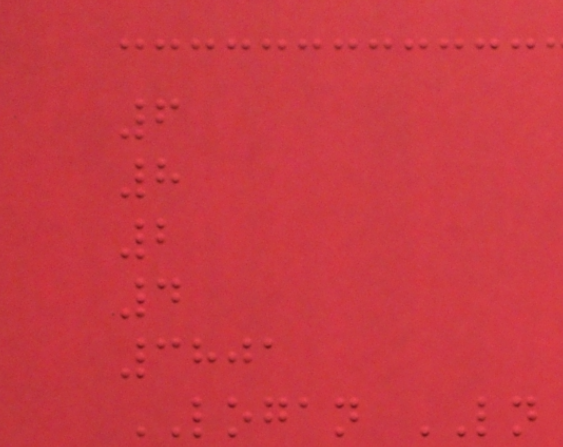6
8
2
4
3801
LOGAN LN
